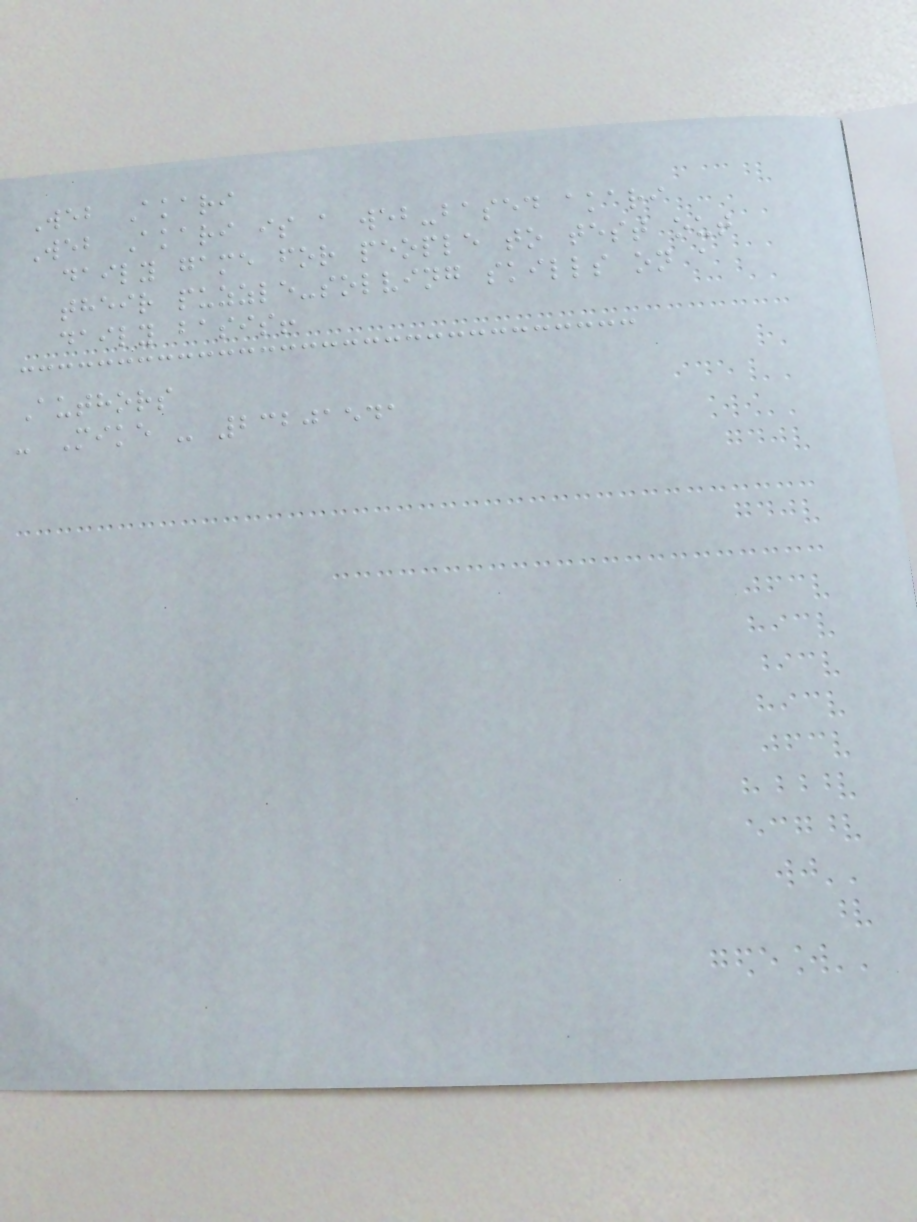Web Akari
Web Akari is a web-based akari
daily game for people to test out
their puzzle-solving skills on a
daily basis!
Authors
- Mike - 23201541
